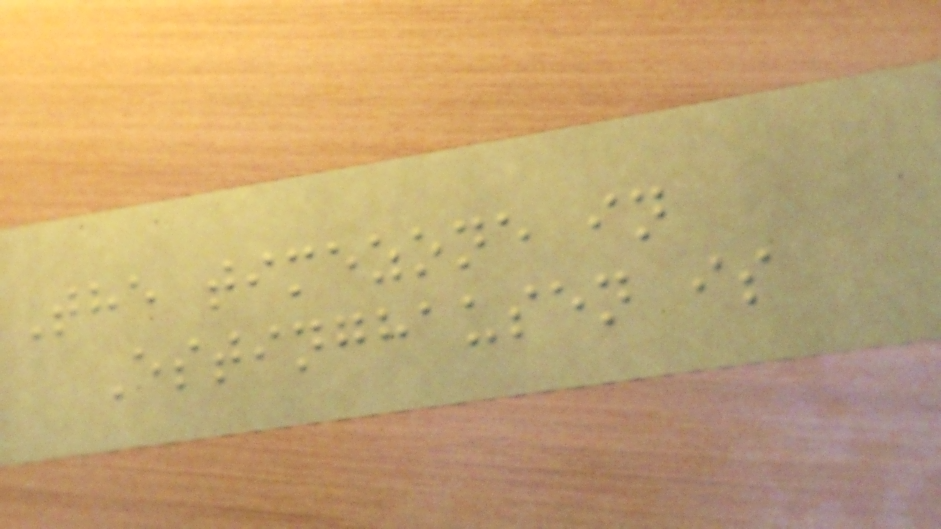The timezone in
Estinghausen is
